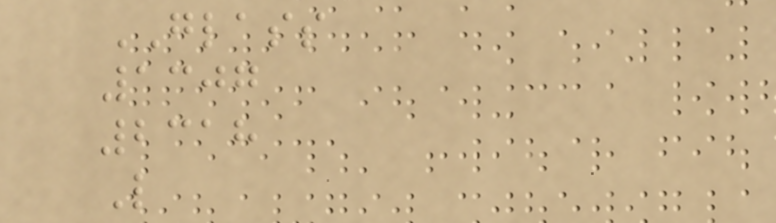GLASS
1307
2318
L
